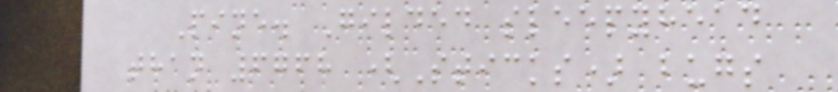Pine. Gilded sleepyhead
than 6768 (Sticks) bugs
